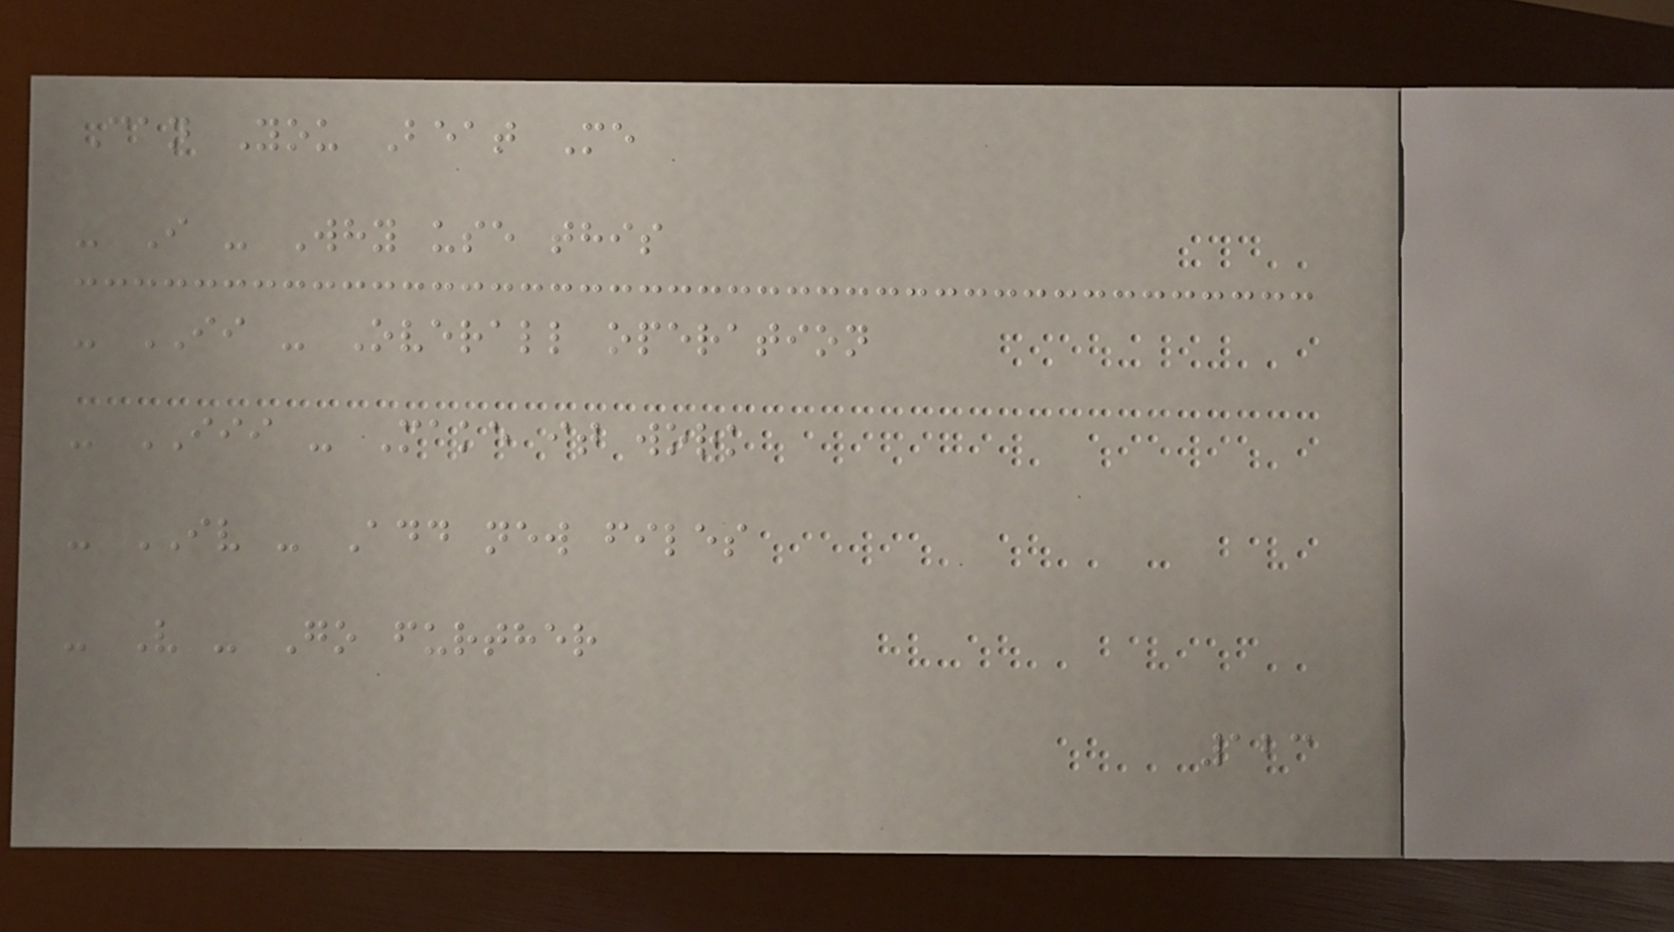Can You Beat Me
- I - Why use this
- II - Overall operation
- III - Make it work
- IV - Add new files
- V - Go further
123
